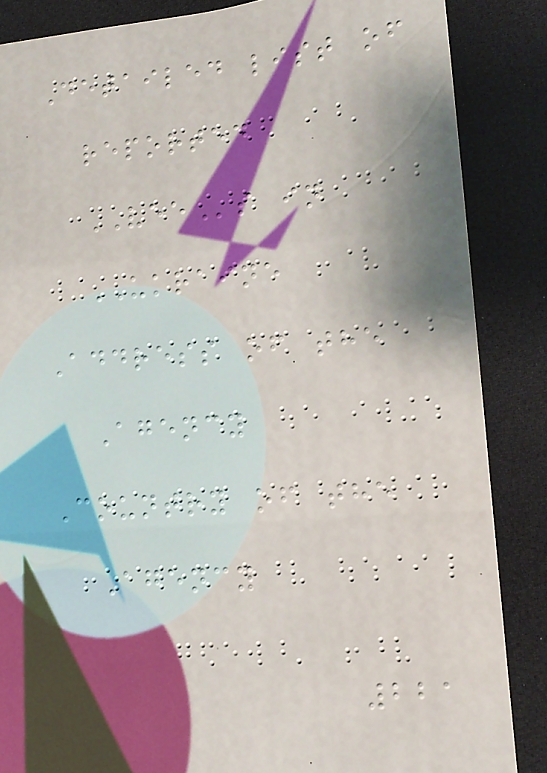Detailed list of
reported
VEEs in
UKRAINE
Address of the
Agency
Country of the
Agency
221
